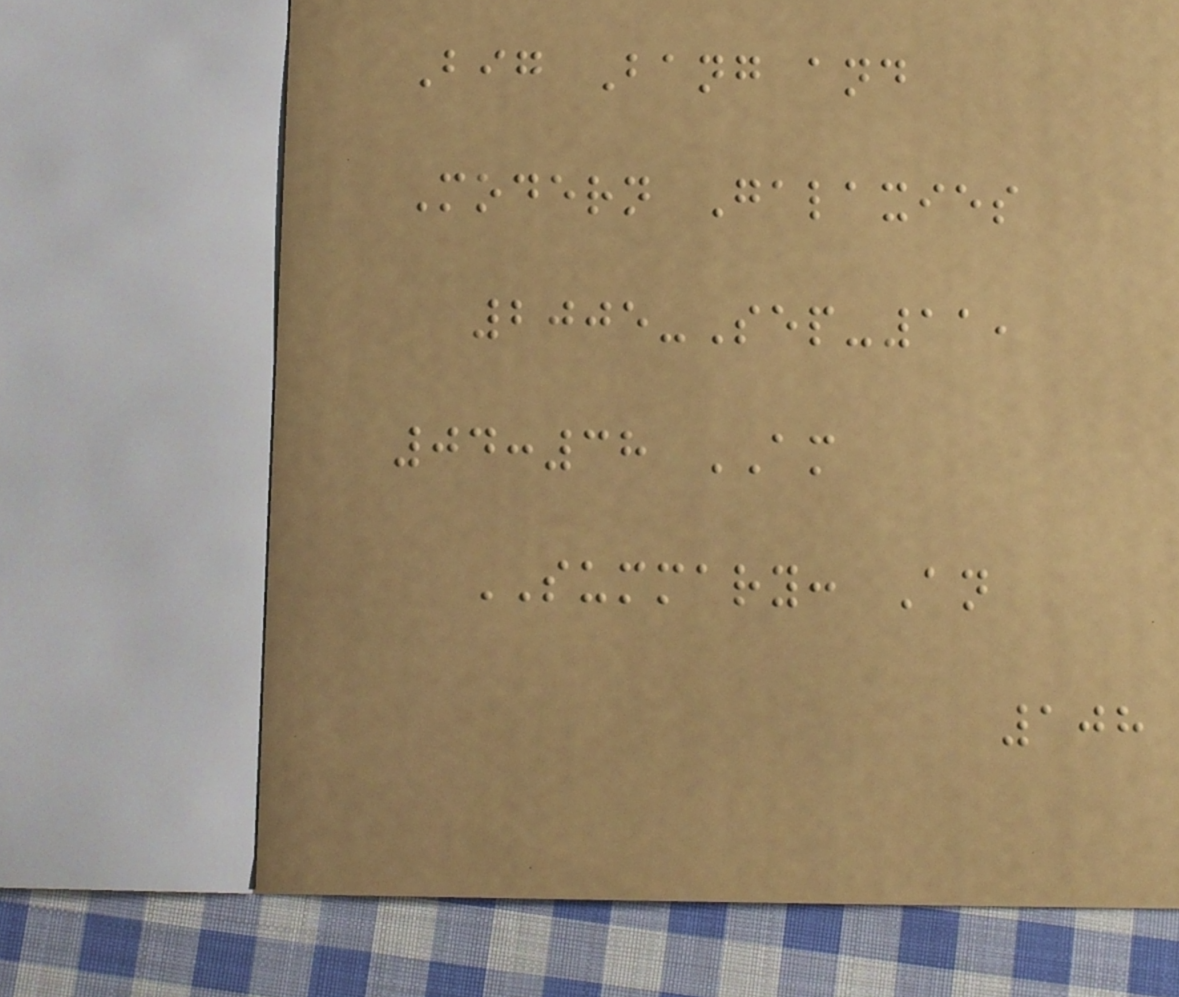Big Bang and
Modern Galaxies
2005-Sep-11,
04:38 AM
SUMMARY: An
108
